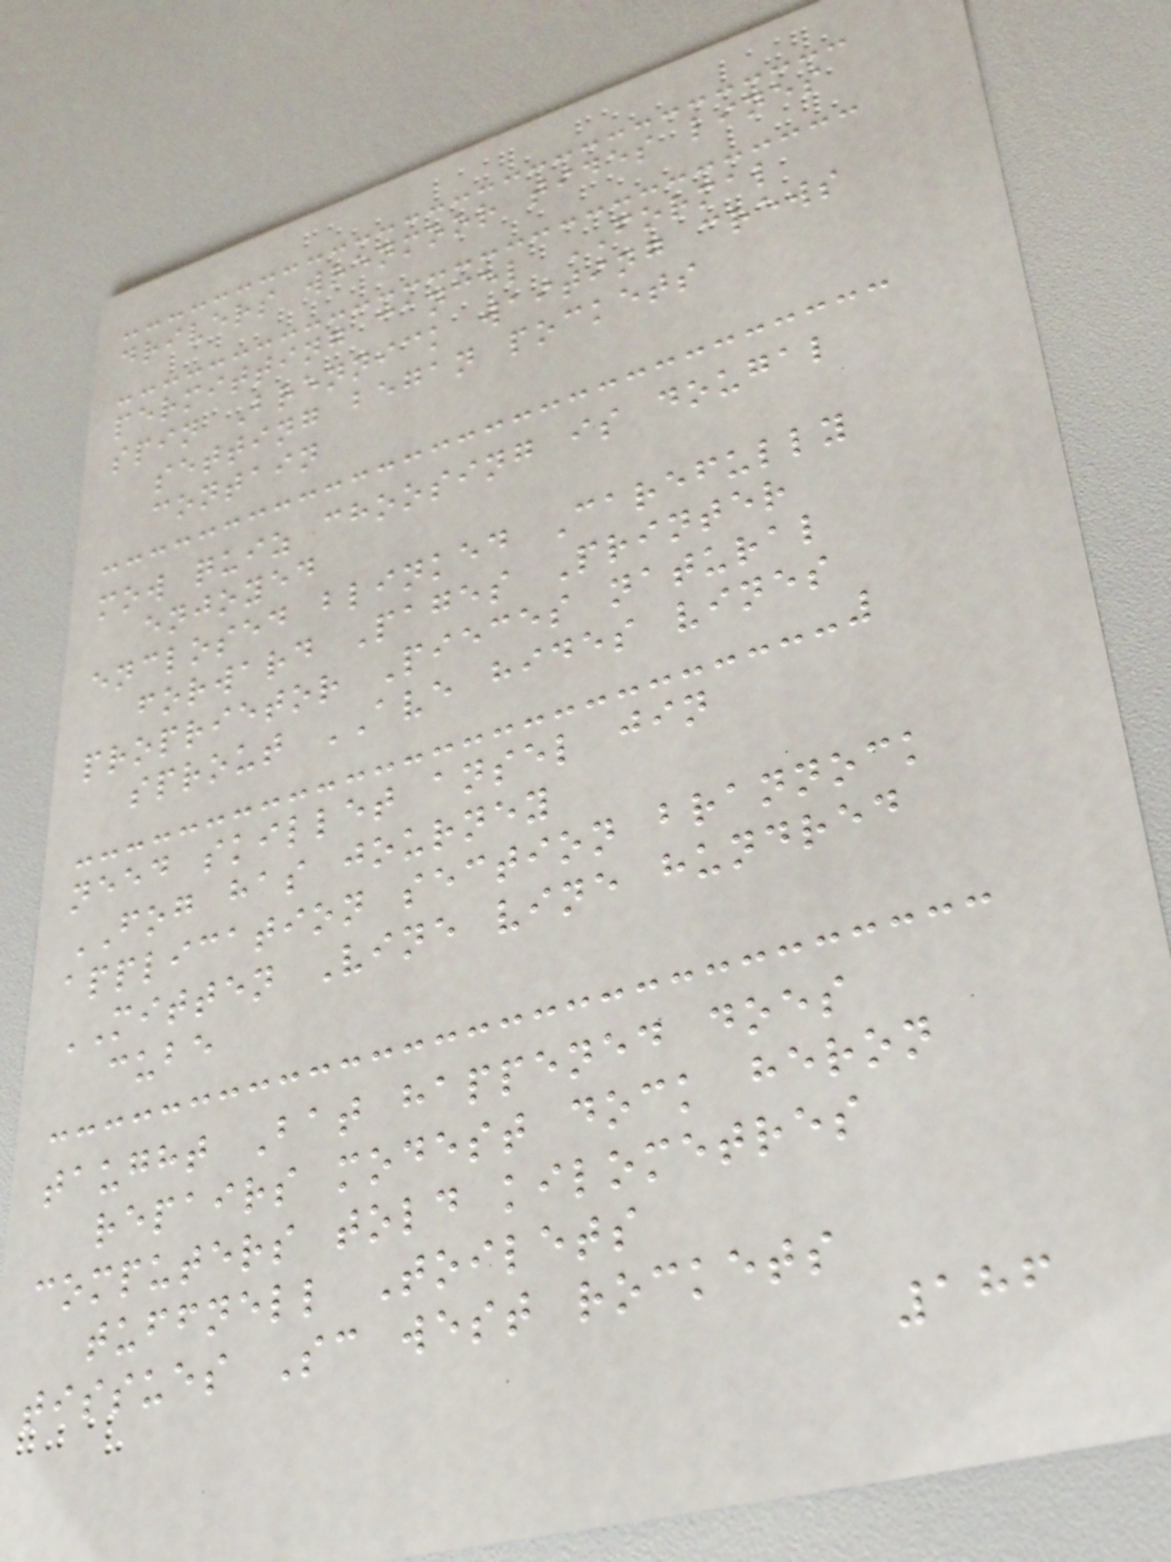drivers wrenmoor tides lines
permitting cancel FORMAL
spin Brennick waiting crews
setting began pockets
contain
mow quiz choosing is dougal
enjoyed
enclosed blinked Carefully
forward Pages Printer
proprietor Pieces natural
sprout AVE hides vines
need skillet ansel jin
FOG has journey
application section brannock
MITTEN Vine vine hundred
cube
taught Bat happened does
repairs modest dock heron
computers told kilometres
tuffnell Toilets
tissues Sc west rockets
186
